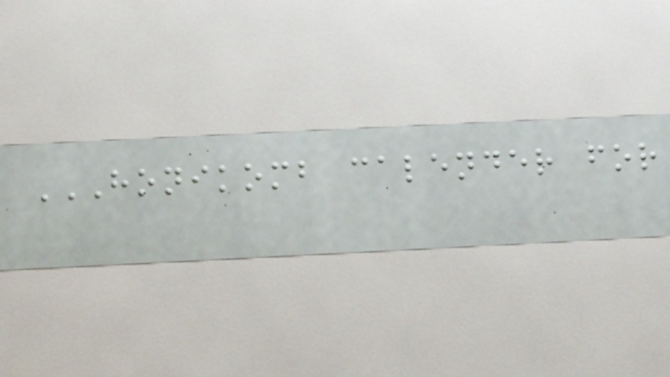HONIKOMB CALENDER FOR
